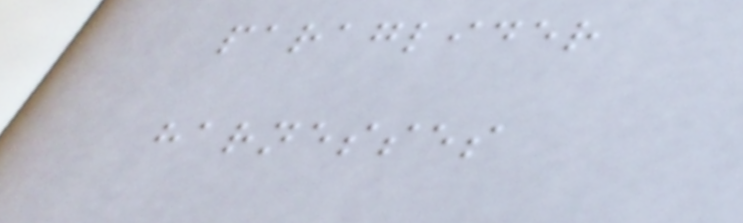paraglider
harnesses
